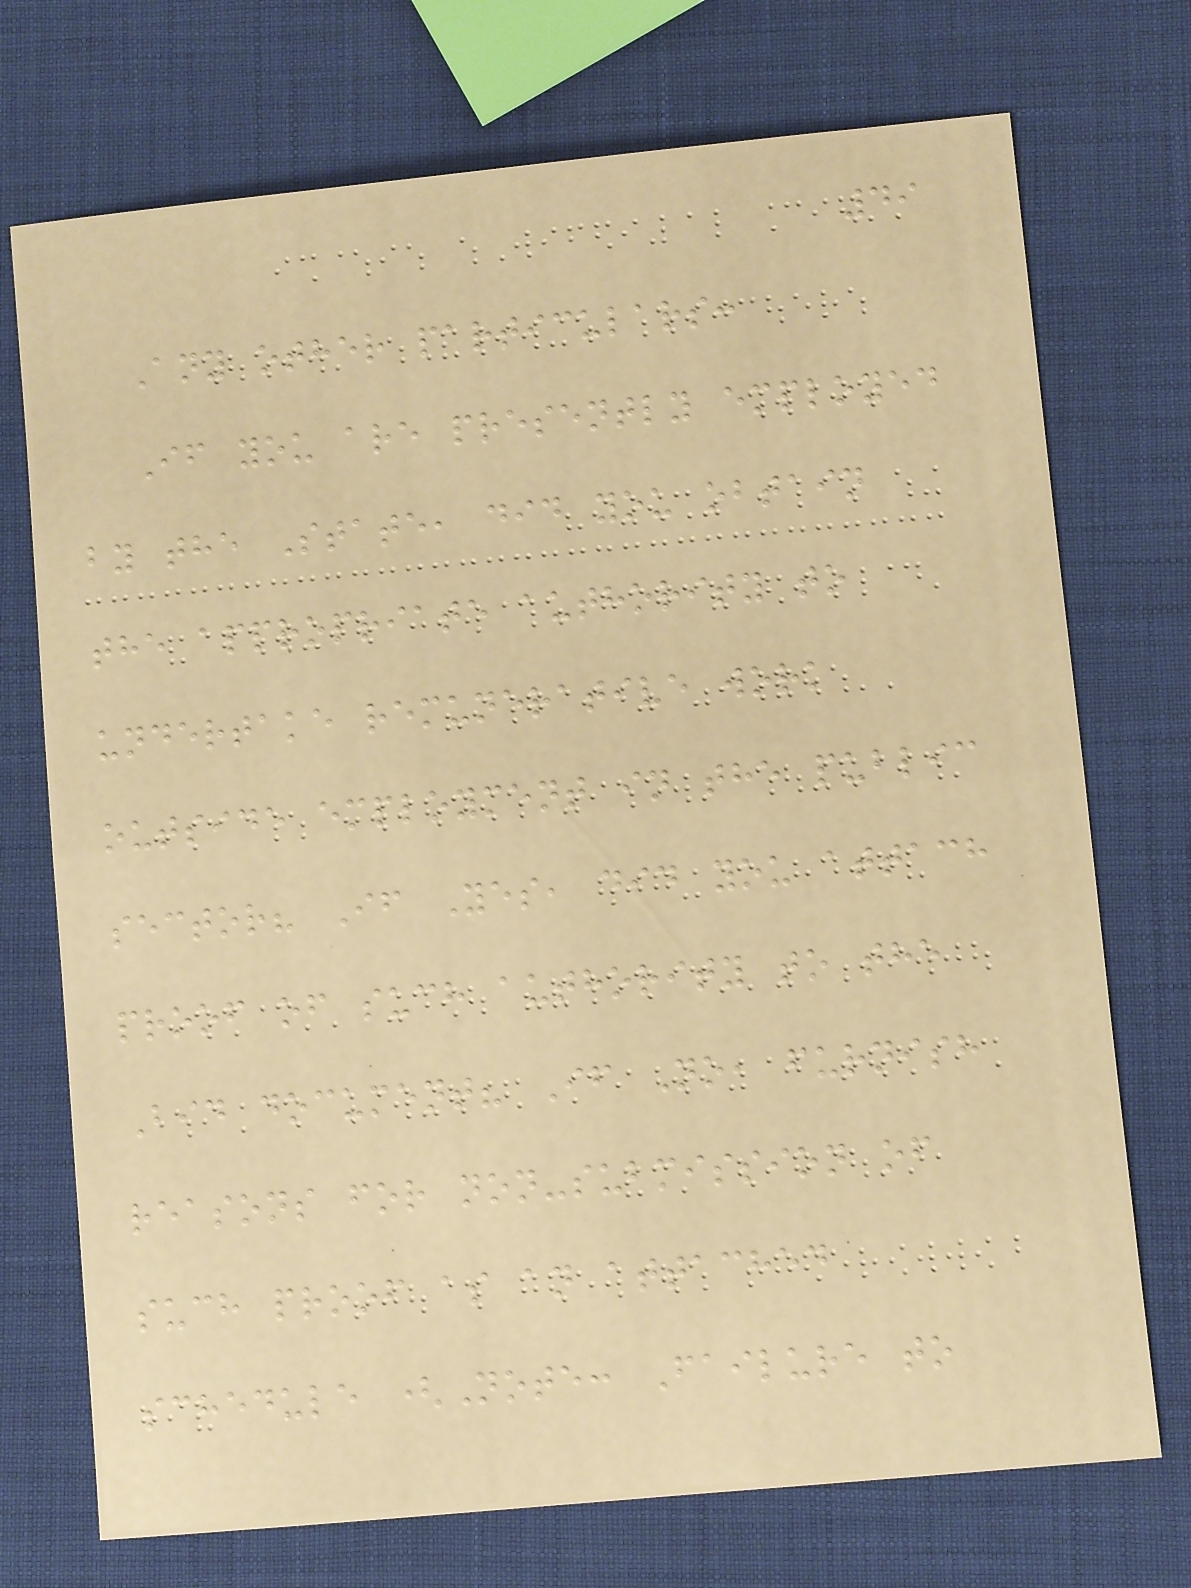49
Any other particulars:
If you are presently employed
by the State, did you obtain
the appropriate authority to
undertake remunerative work
outside employment in the public
sector? If Yes, did you attach
proof of such authority to the
Bid document? If No, furnish
reasons for non-submission of
such proof as an attached
schedule (Note: Failure to
